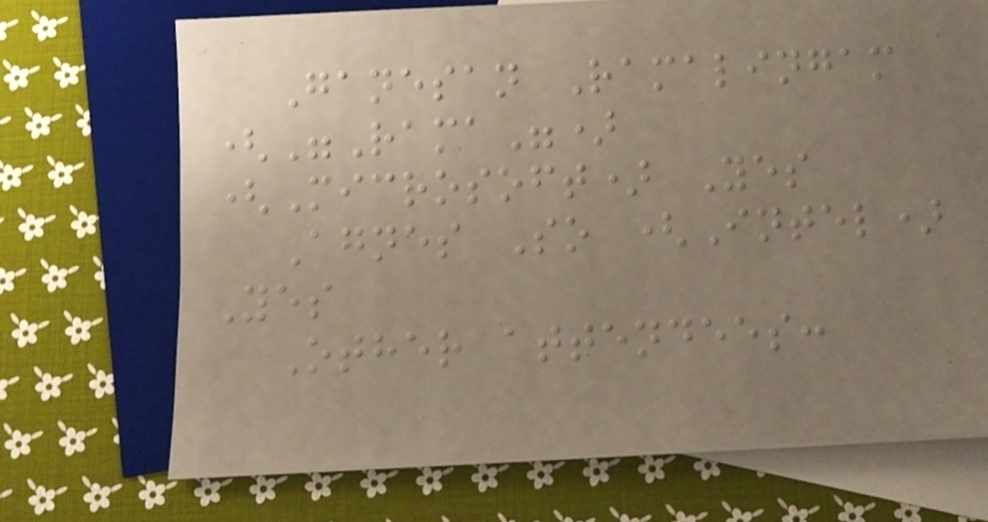Ganesan Ramalingam
("Rama")
(Microsoft) Yes
Agnes So (Intel)
Yes
Other attendees:
